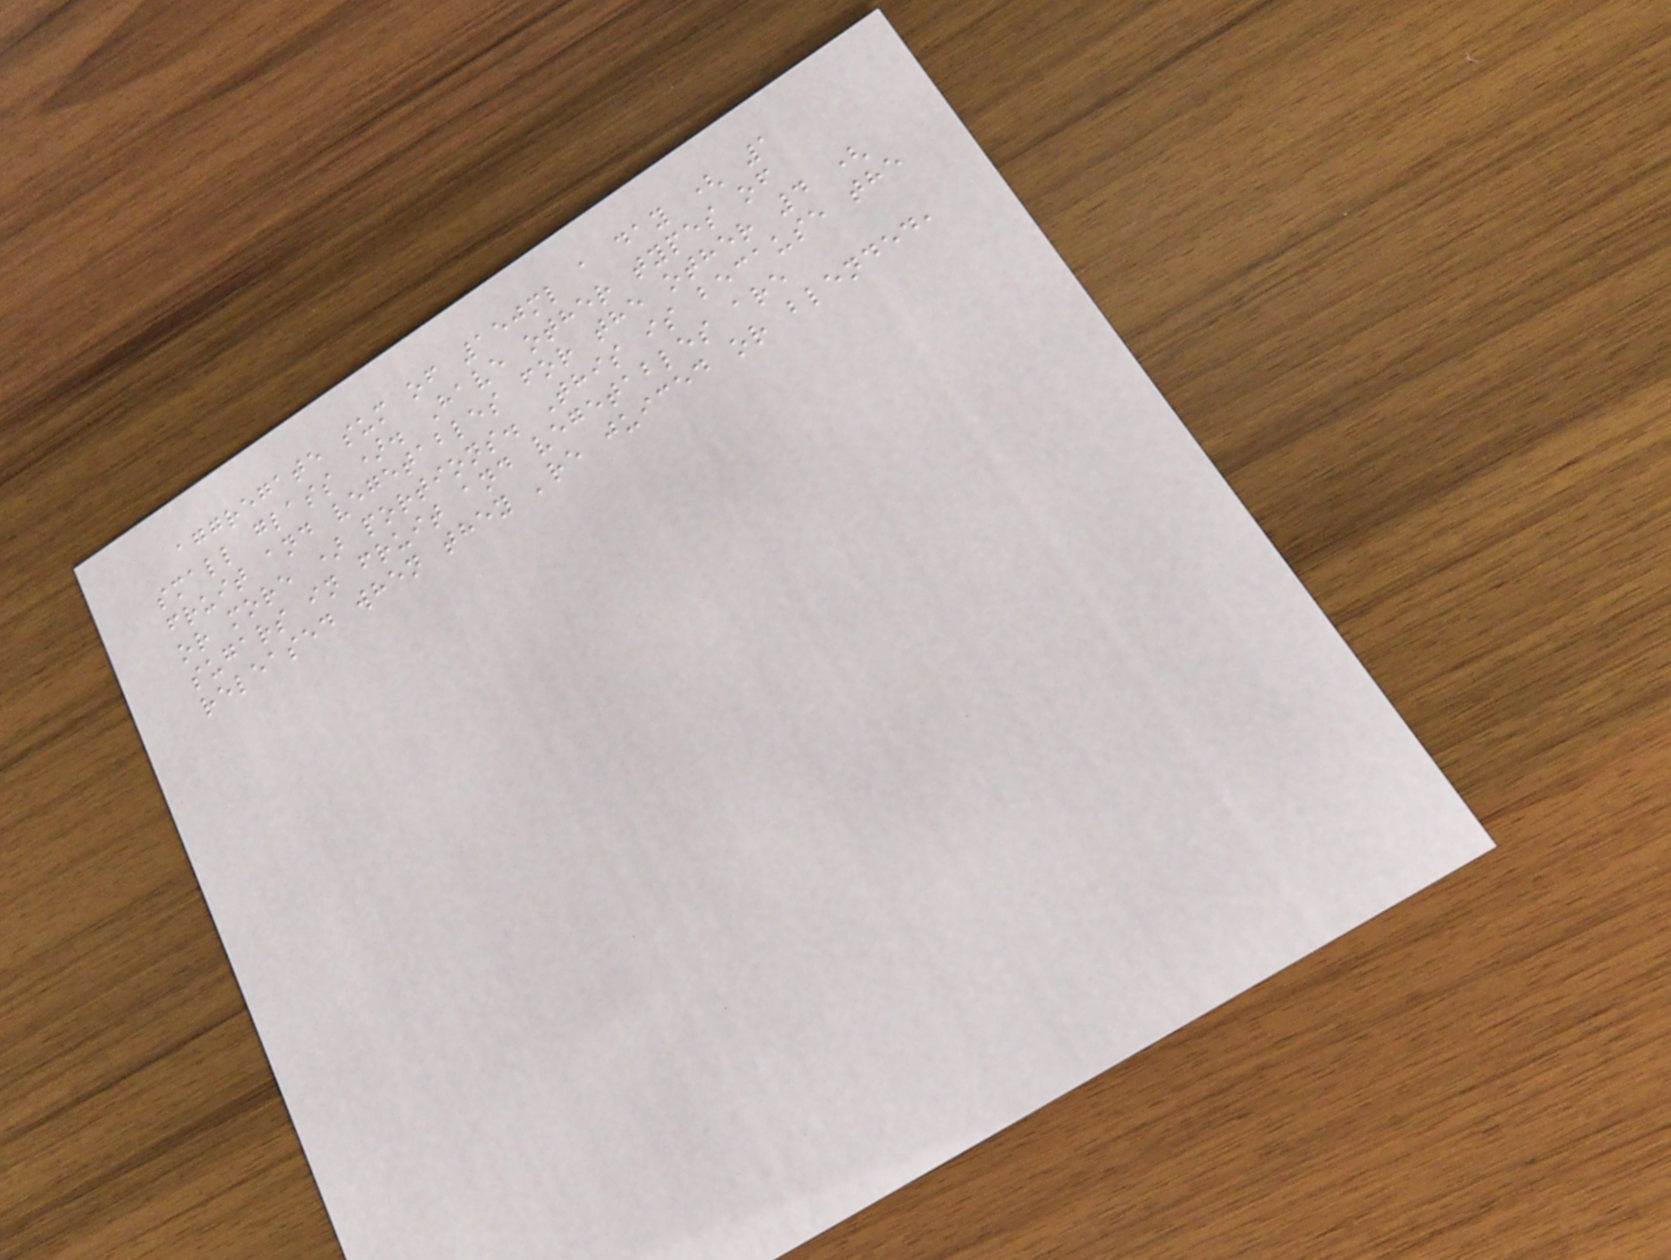aggregate sum of 150ml a day ( 1
small glass ). Have other types of
fruit and vegetables for the other 4 (
or more ) portions. This is because the
sugars in fruit and vegetables are
released when they 're juiced or blended,
